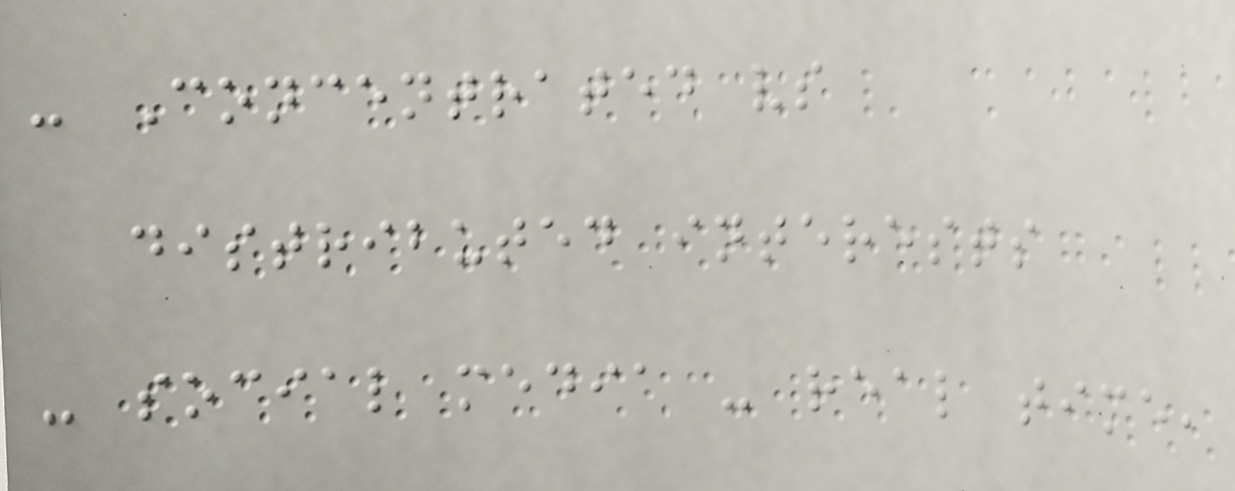- Concentrated vs
distributed interests
- social media - real time,
